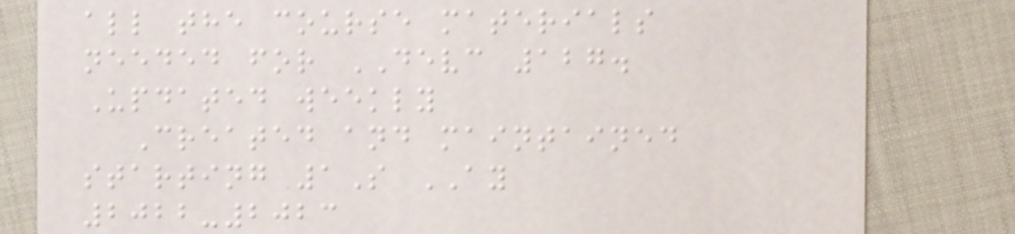all the course materials
needed for DEVC 127.
Updated weekly
Created and maintained
starting 1S AY
2022-2023
